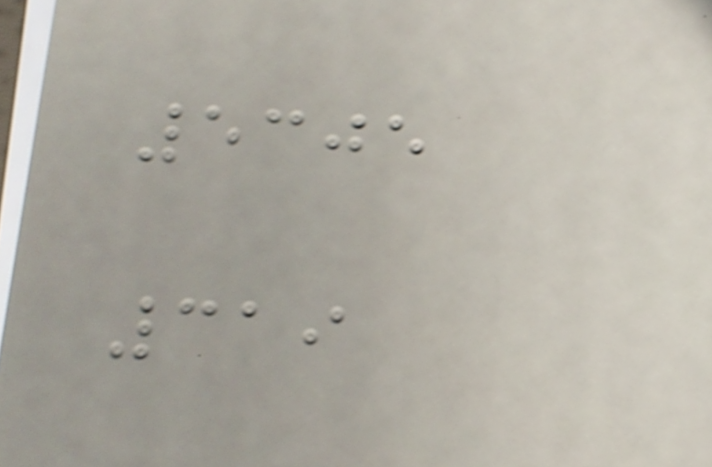5305
319
